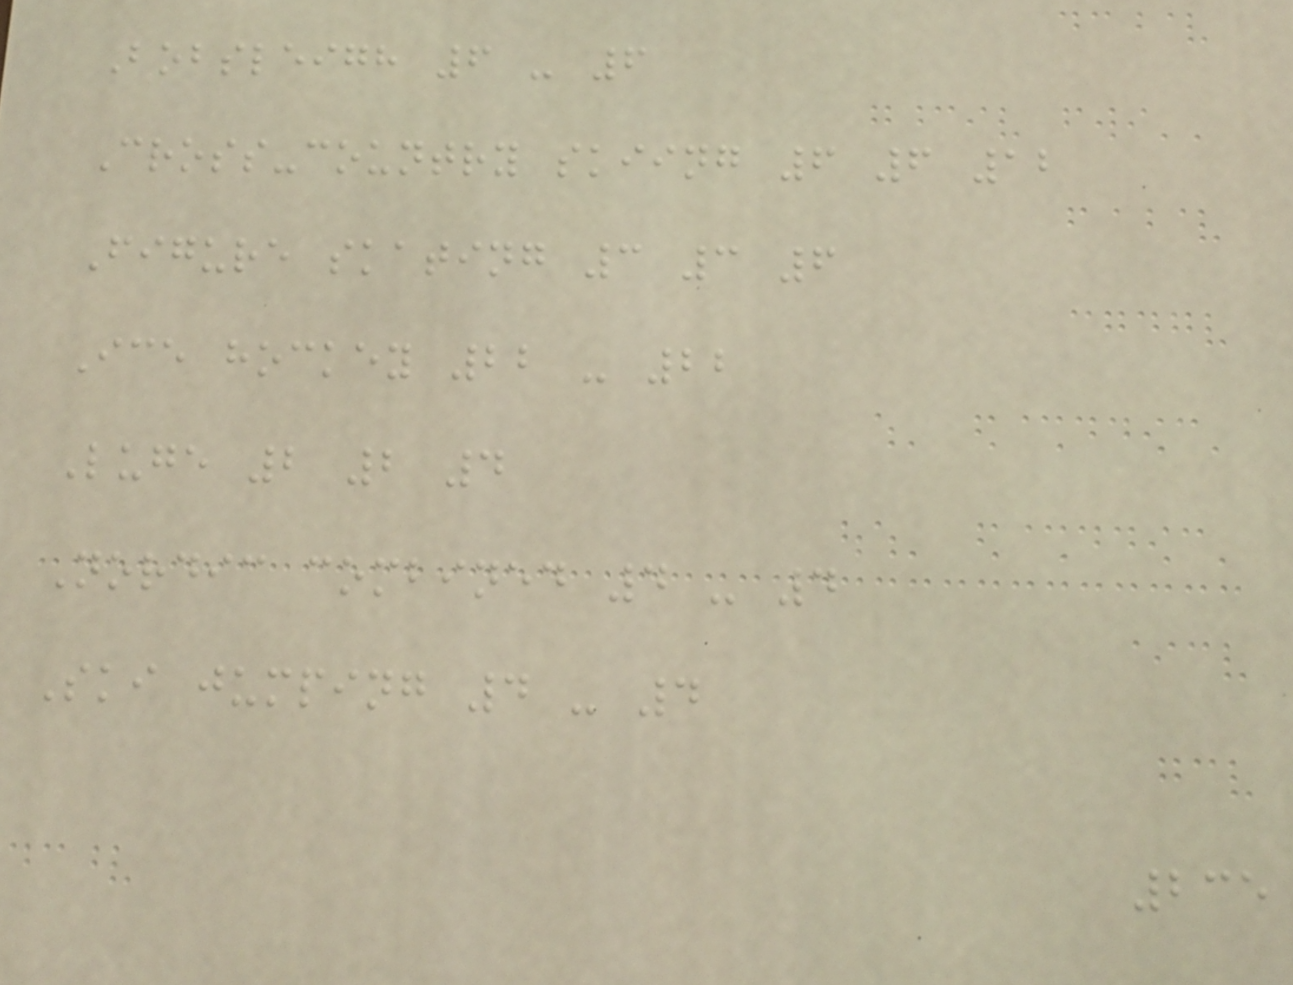Bobsleigh 6 - 6
Cross-country skiing 6 6 12
Figure skating 3 3 6
Ice hockey 22 - 22
Luge 2 2 4
Nordic combined 4 - 4
Ski jumping 4 - 4
235
